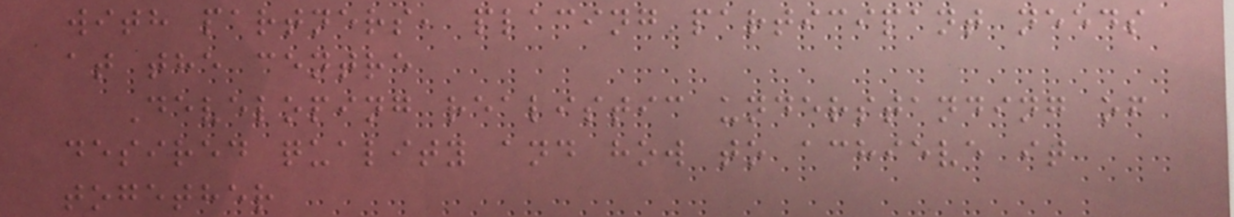with partners, placing participant needs
at the centre
Developing realistic understanding of
desired quality and how to achieve it
together
